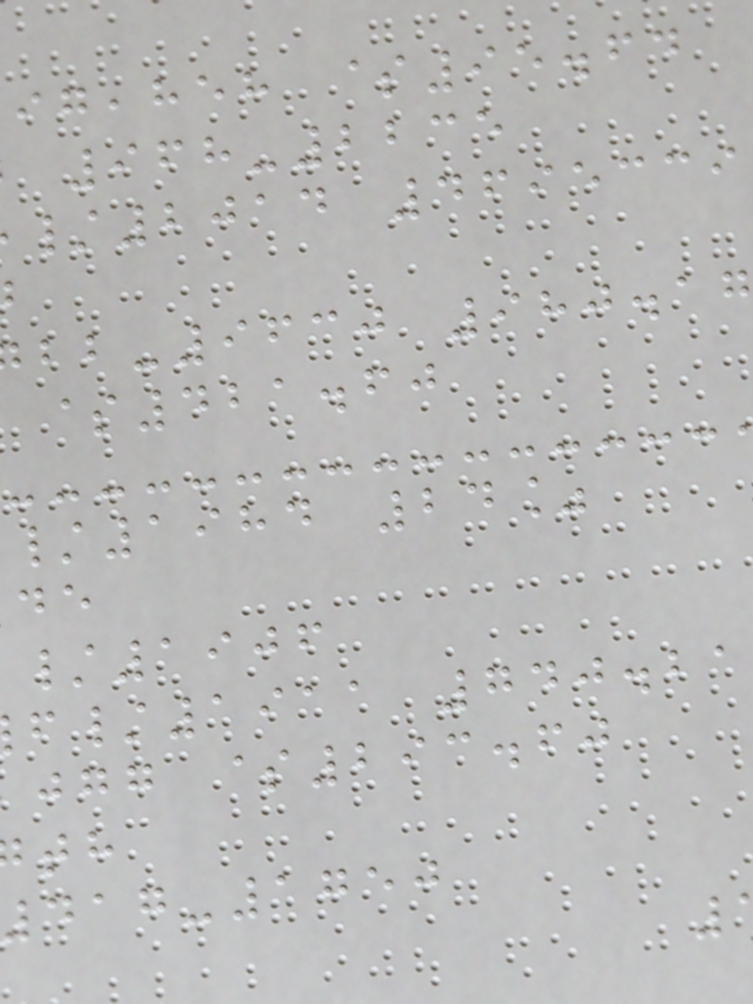,heh $95.64
968-2235
/2014 4695339
-9630 980.17
$421.60
/1984 24%
/1906
/1911 740.21
jgg $293.60
-1750
